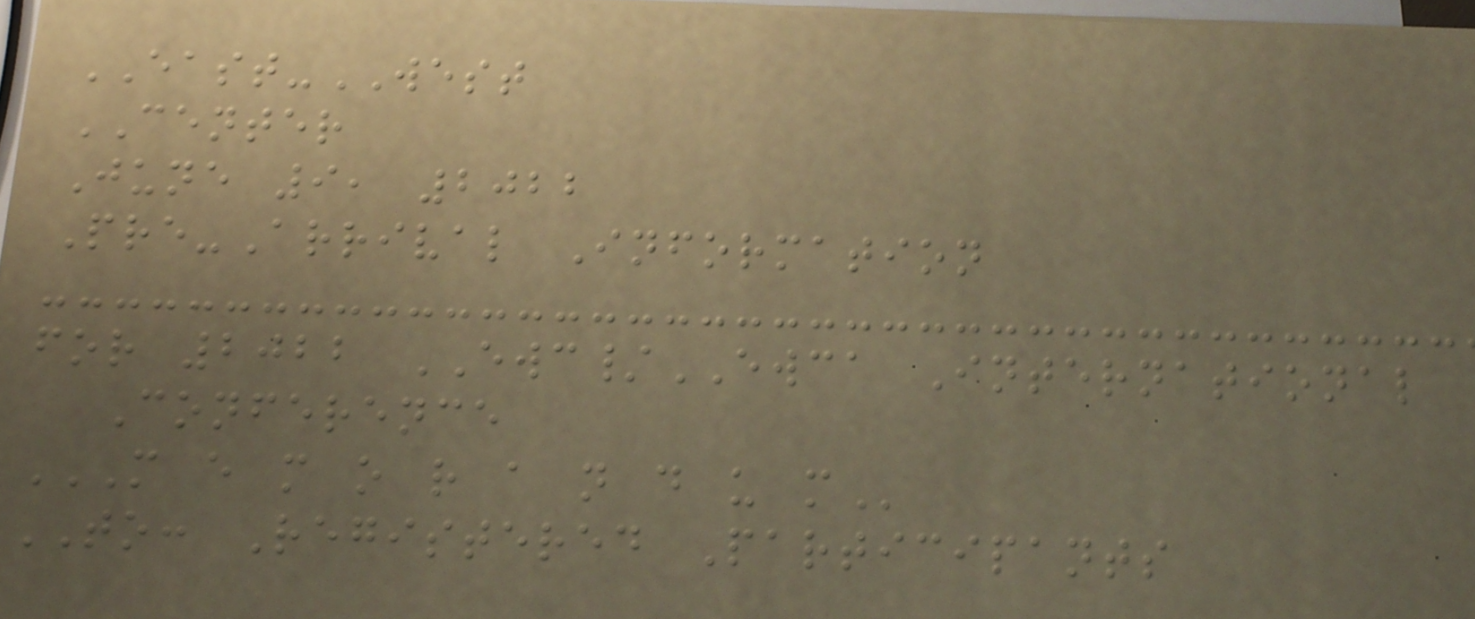EAST-WEST
CENTER
June 9, 2022
Pre-Arrival Information
for 2022 EWC/EWCA International
Conference
M E M O R A N D U M
TO: Registered Participants
